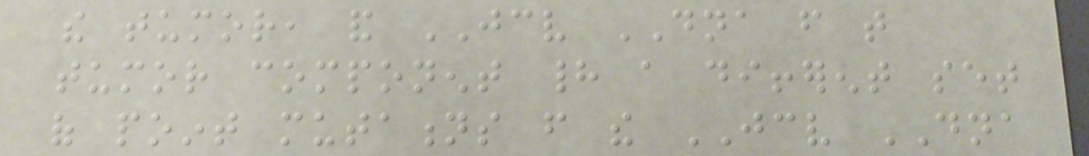the tumor, and JCV DNA from that
tumor component had a different set
of point mutations from the JCV DNA
